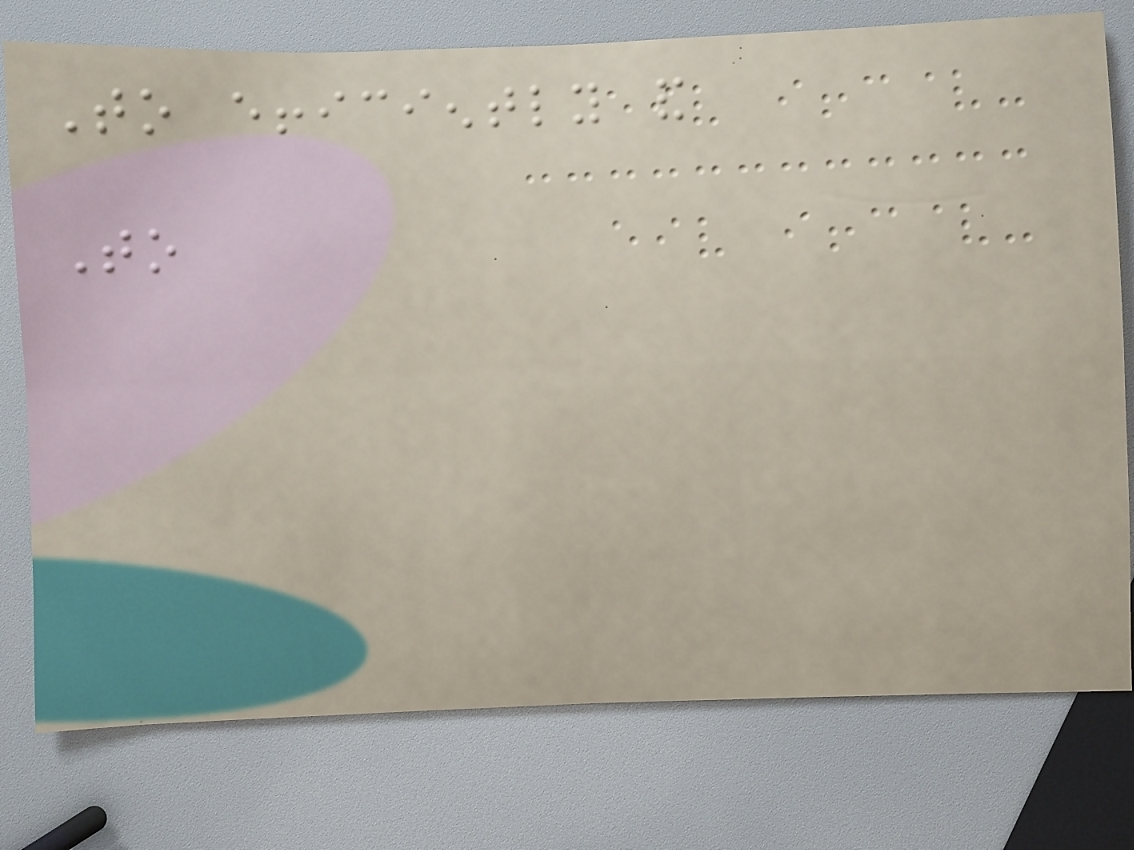To efficiently and
To
